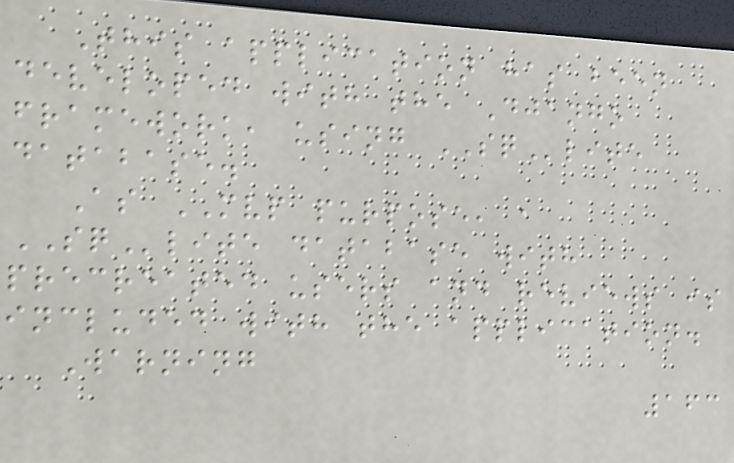This application has been
developed with the Django
framework, using SQlite
database.
As MVP purpose, a
SQlite database with
precreated users and reviews is
included with the application.
Warning
163
